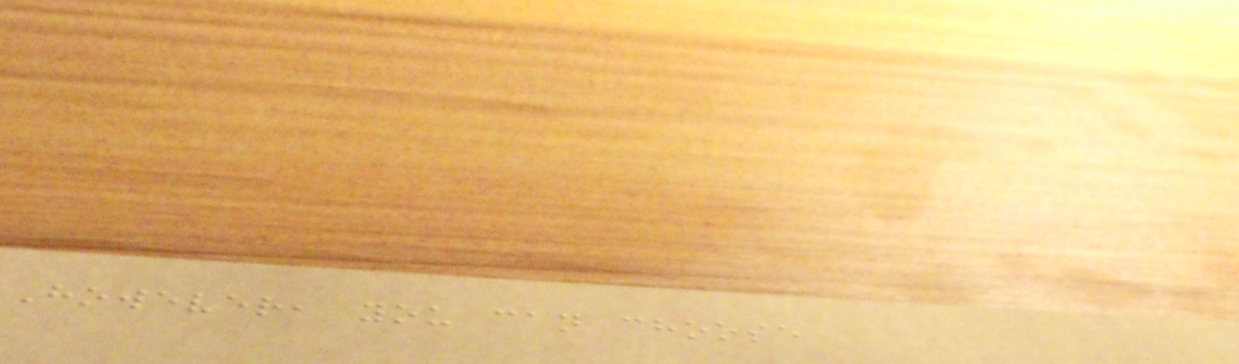However, you can choose
